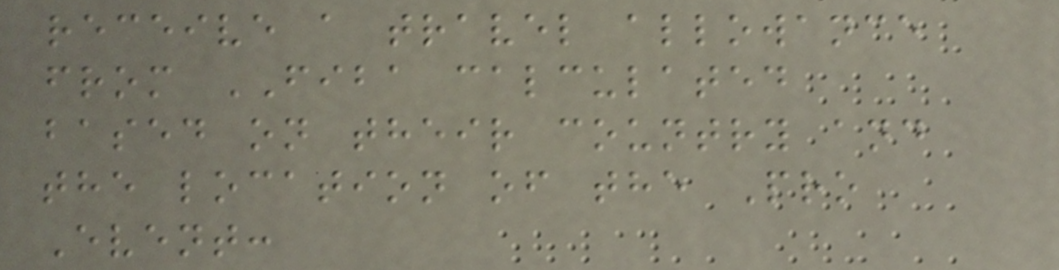receive a travel allowance
from FIBA calculated
based on their country and
the location of the Pro
Event:
